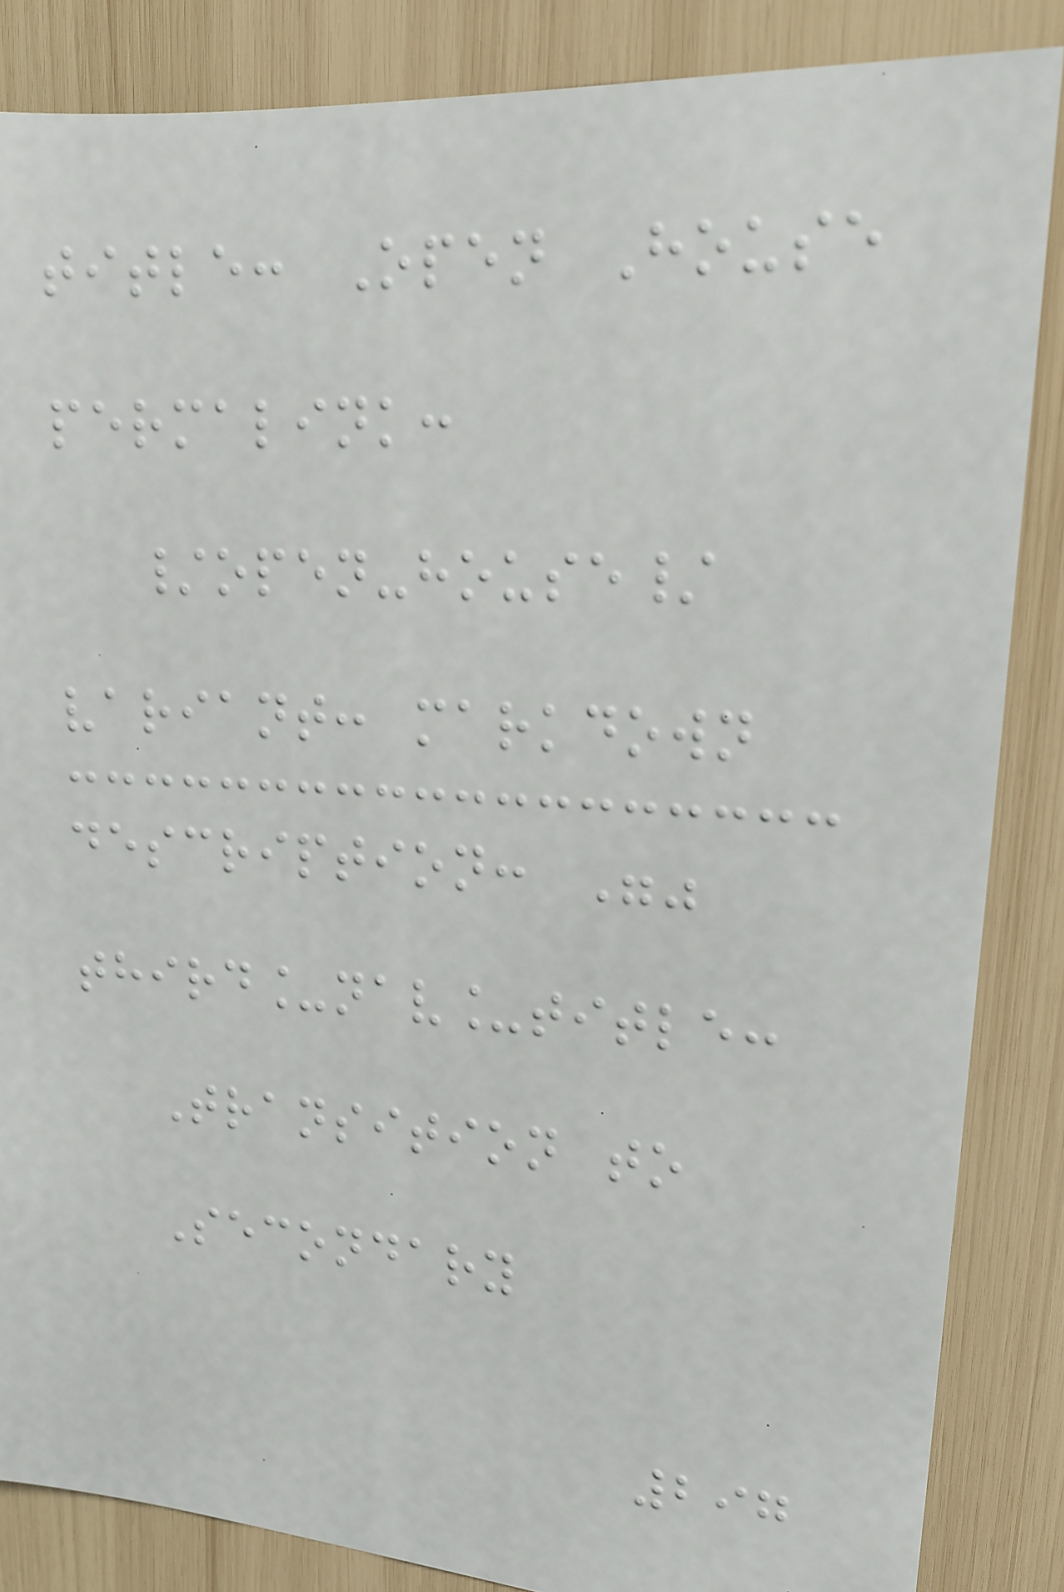title: Open House
permalink:
/open-house/
variant: markdown
description: ""
third_nav_title:
Transition to
Secondary
297
